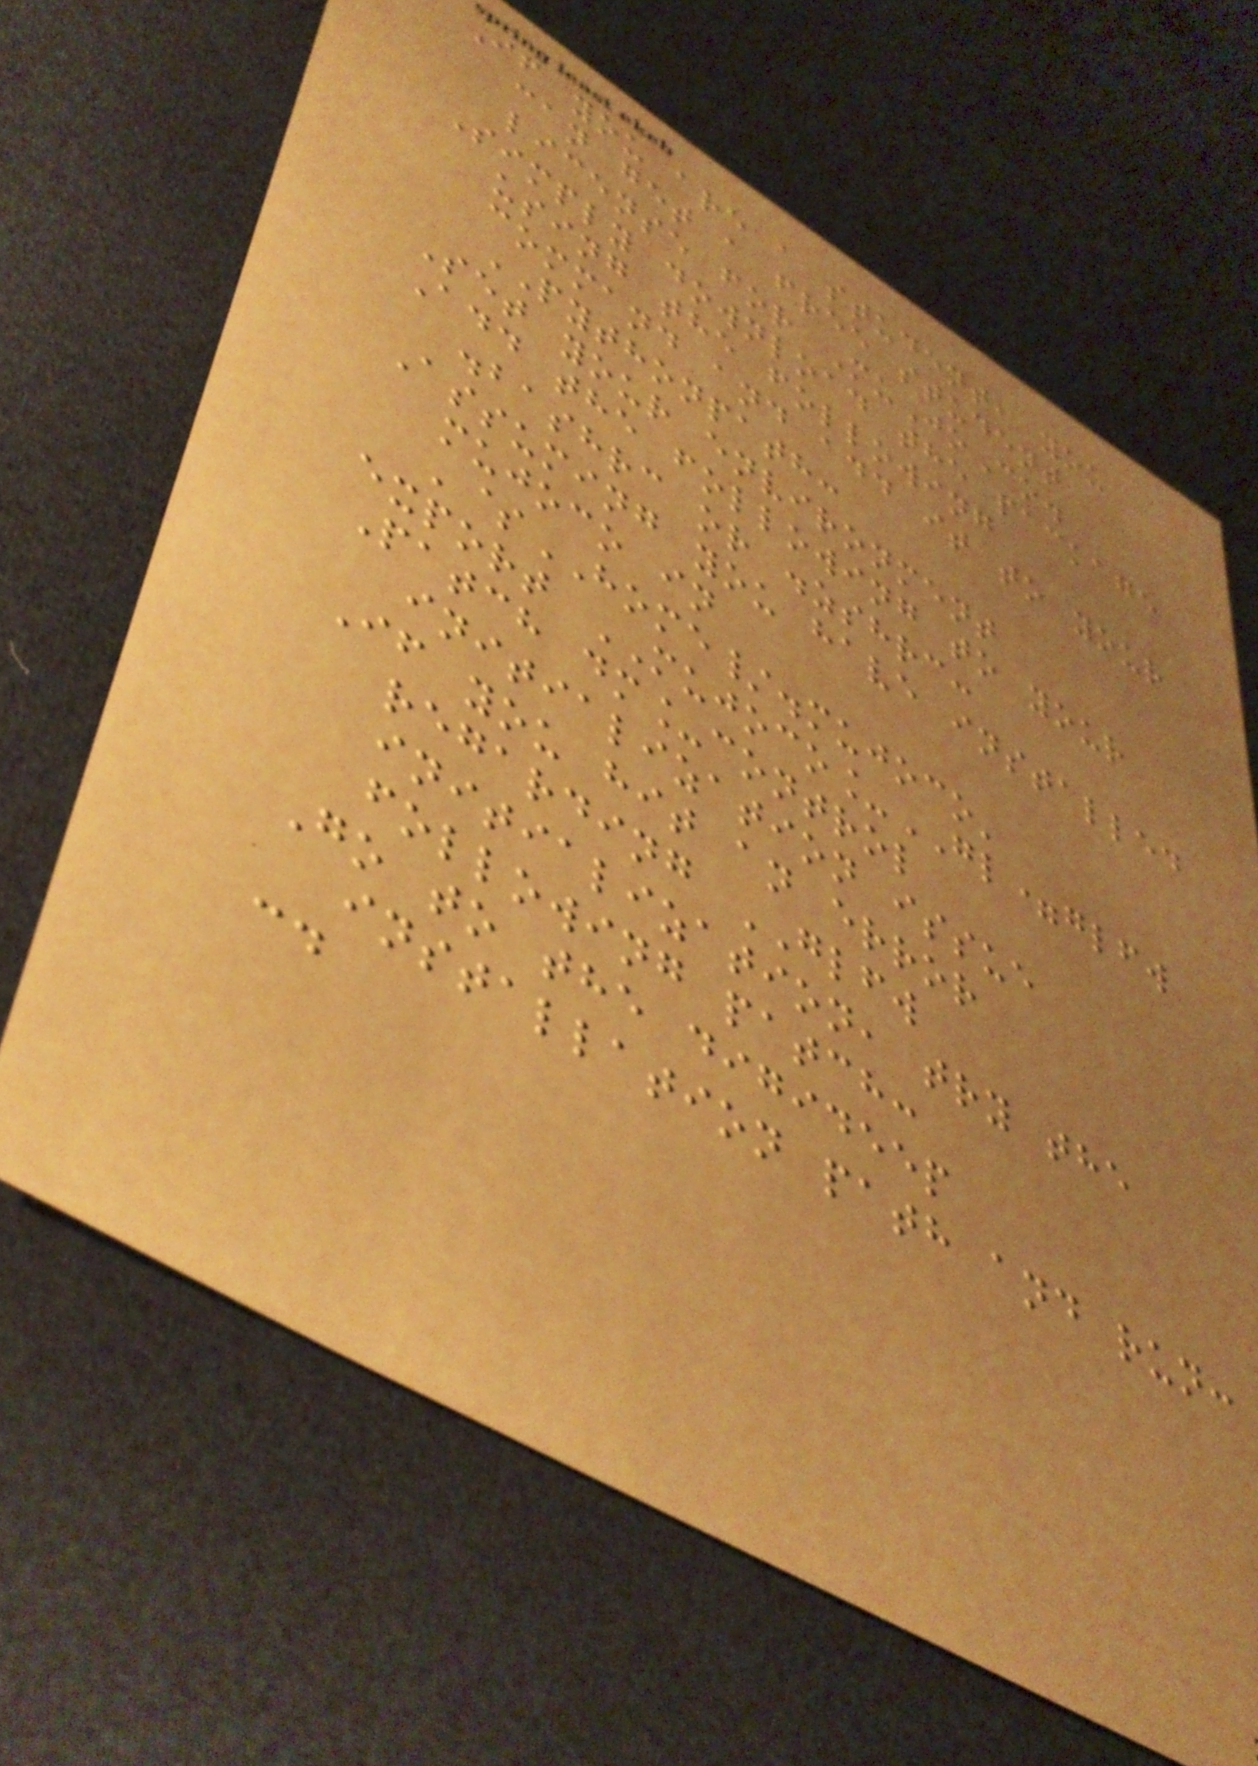If you are a student, you
can get a free student
license for MuJoCo.
Simply download the package
using the following
command and add it to your
PYTHONPATH:
Set your environment
Add the following to your
.bashrc or .zshrc:
Assuming you have installed
mujoco in
'$HOME/.mujoco'
export MUJOCO_GL=glfw
Patch dm_control
initialization issue
If you hit an error
regarding GLFW
initialization, try the
following patch:
Go to the digideep
installation path and run:
cd
